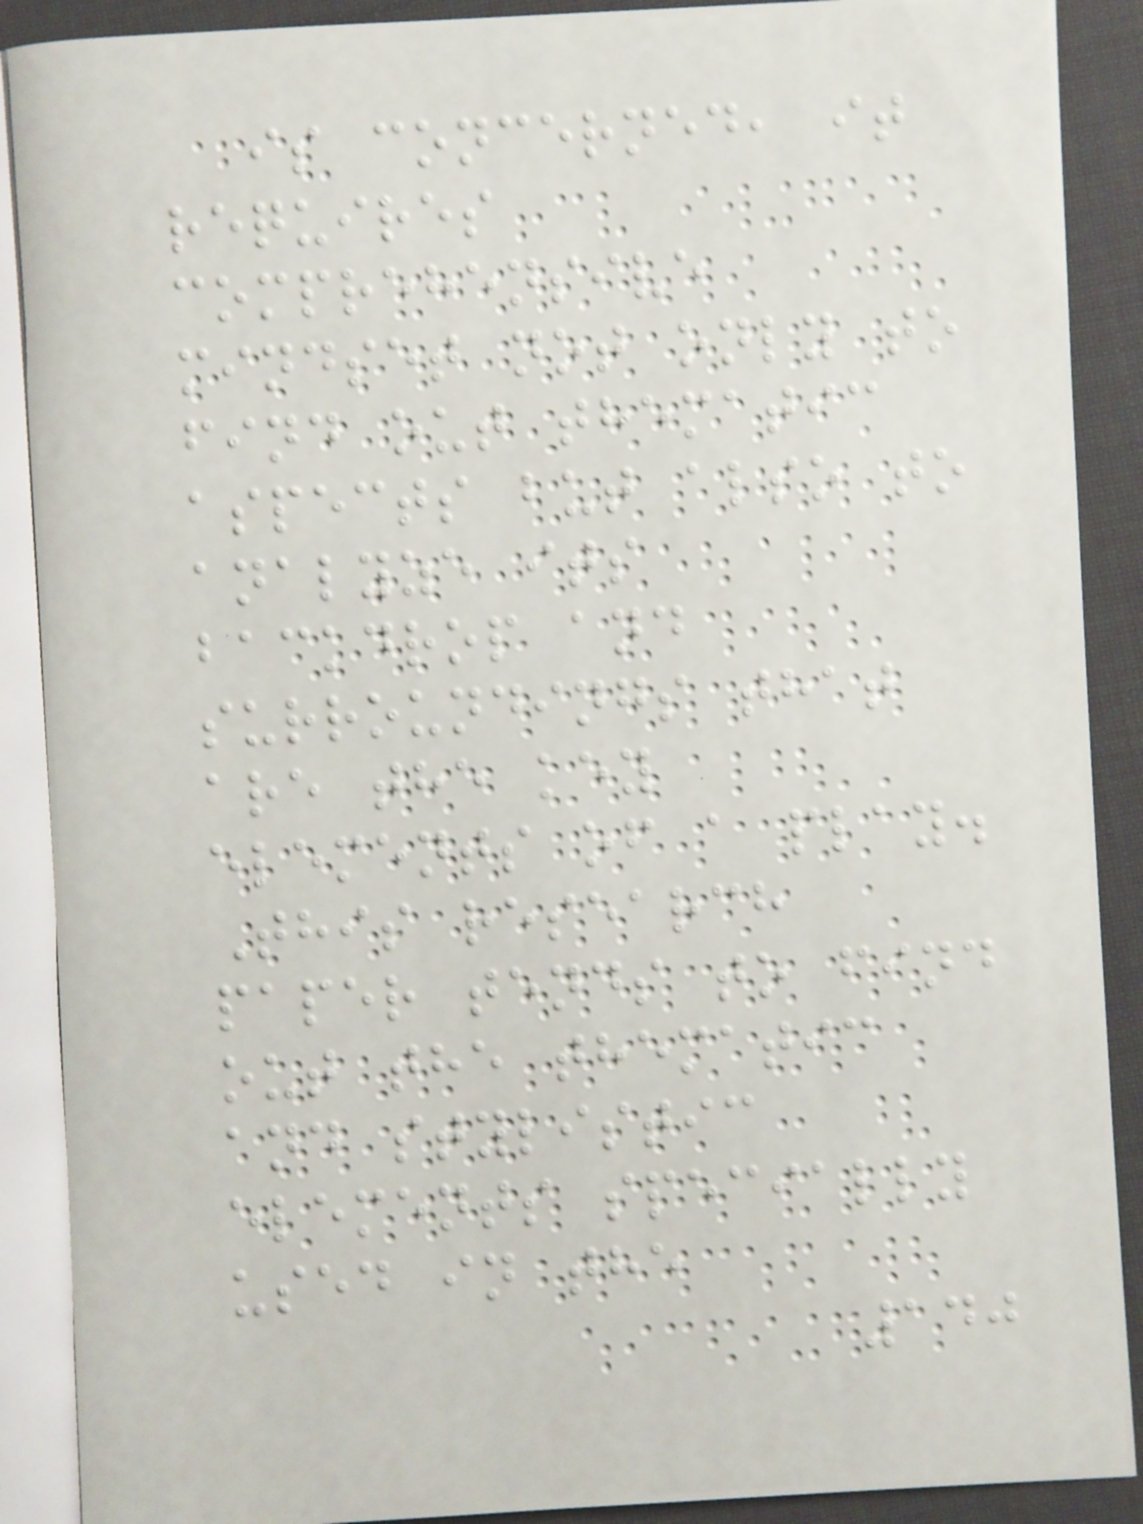is concerned, it
requires
comprehensive
mindset not only to
find out thematic
aspects but also to
analyze its
backdrop and
surroundings that
are the key
elements of a play.
This research
paper tends to find
out the thematic
and stylistic
elements specially
used in the
140
